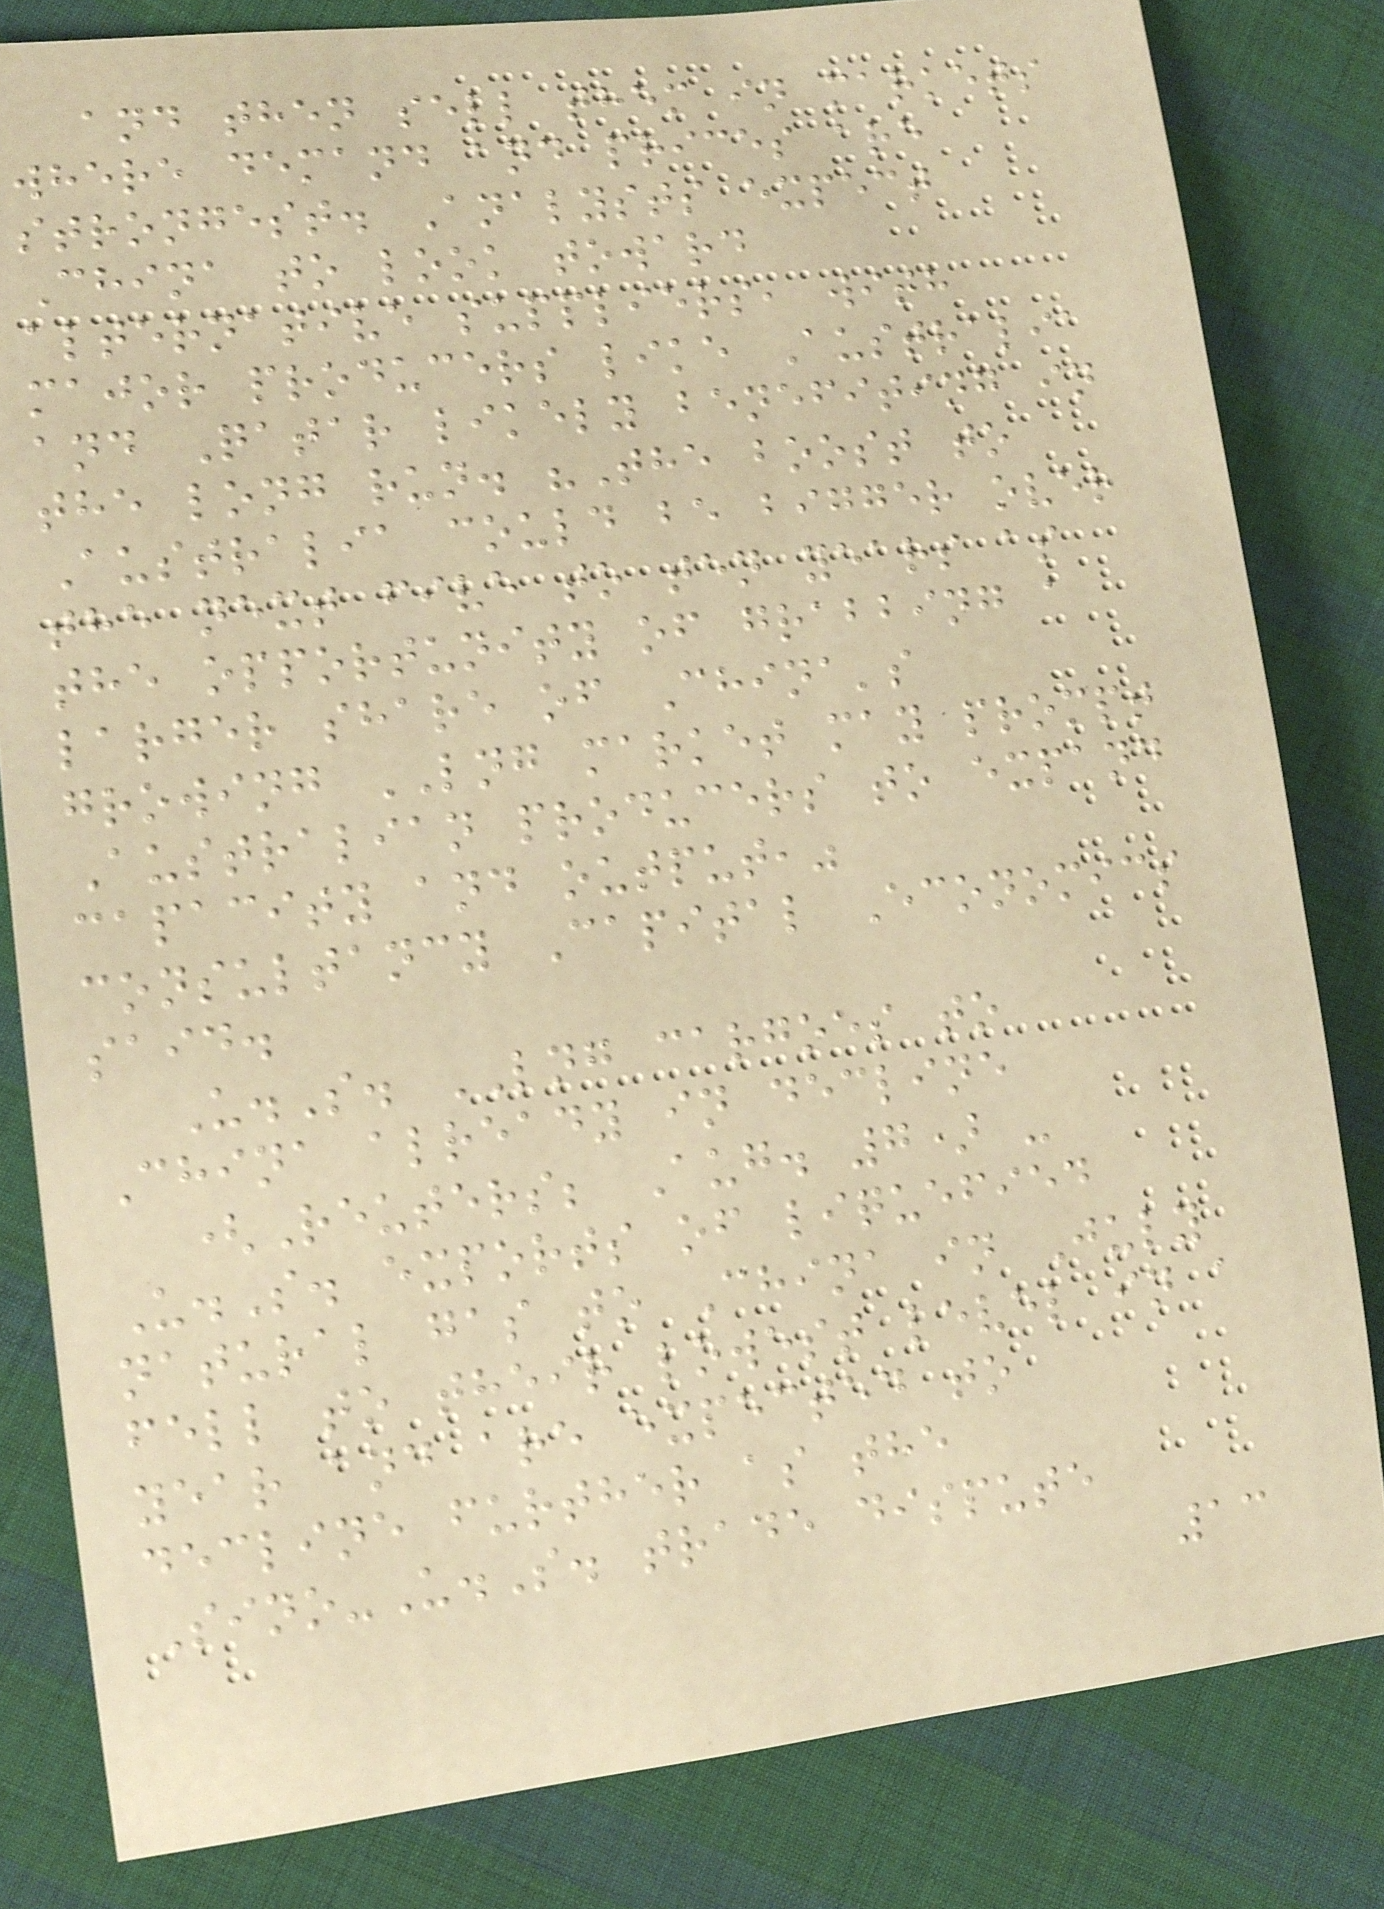and then sell them in markets
where demand and prices are
strongest. Analysts expect
China to look toward
alternative suppliers, with
major producers like Australia
and Qatar likely benefiting in
the long run. "The boost to
Australia could be bigger over
the next five to ten years as
the opportunity of grabbing a
larger share of China's
growing LNG market may prompt
Australian producers to expand
capacity and output,"
consultancy Capital Economics
said.
U.S. LNG cargoes to
China already in decline
(Reuters; Aug. 7) -
U.S. exports of liquefied
natural gas to China in July
fell to their lowest level in a
year and are expected to
decline further as the
Sino-U.S. trade dispute
13
